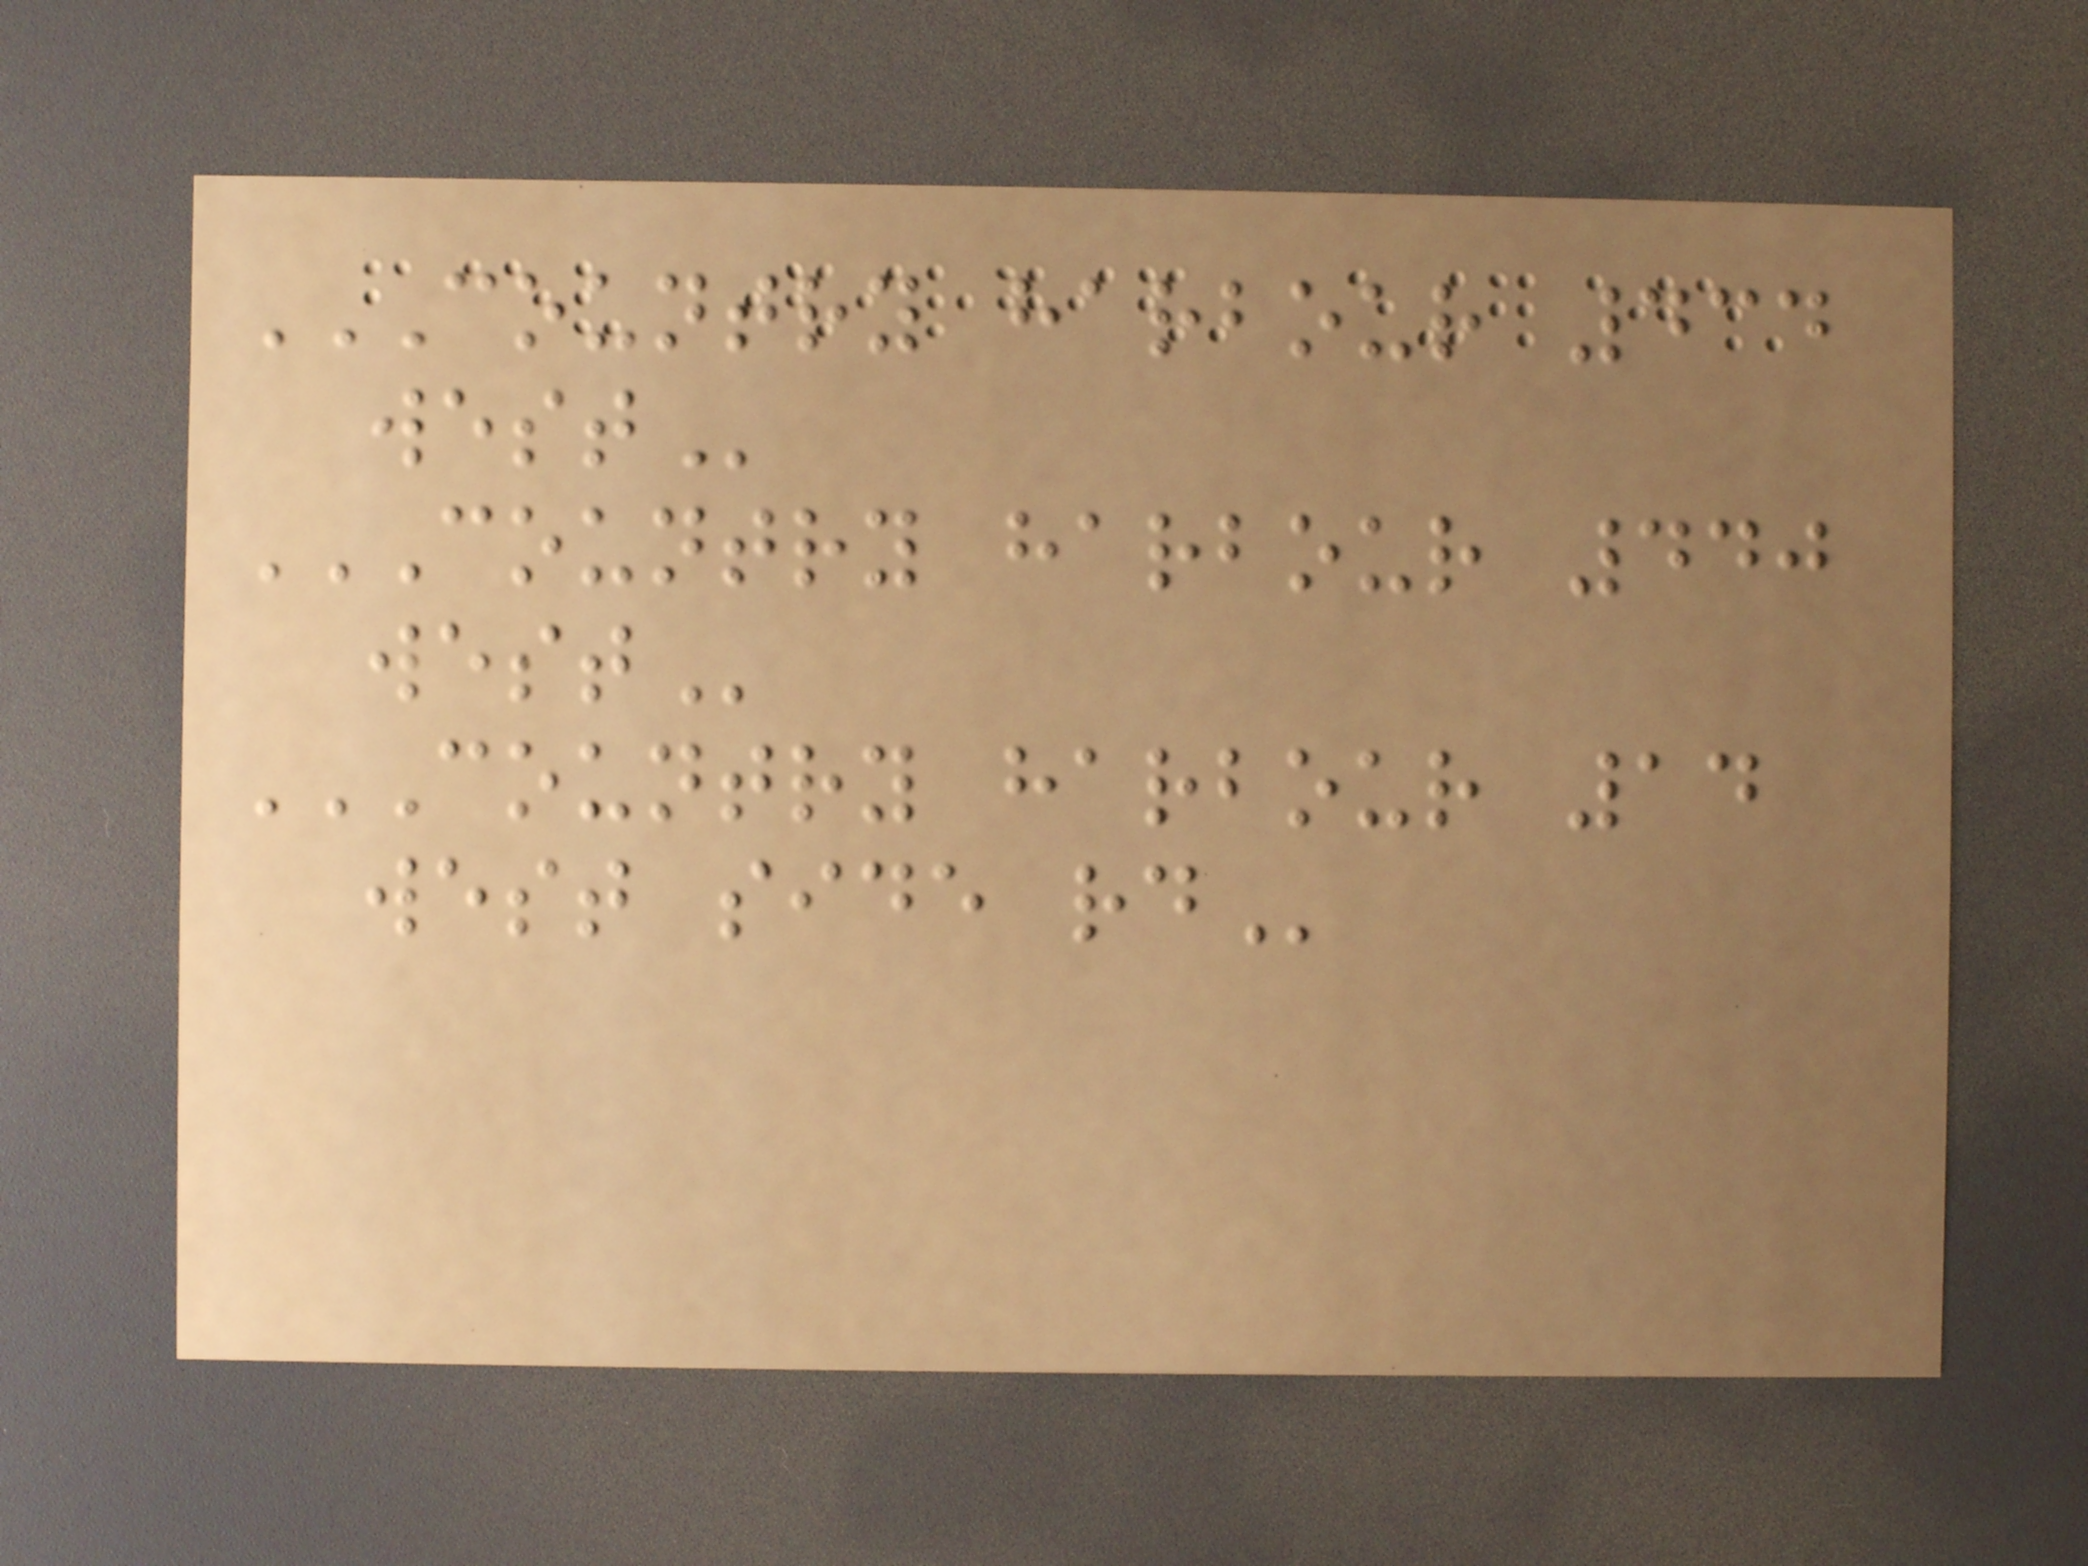COUNTRY HARBOUR 434
WEST
COUNTRY HARBOUR 440
WEST
COUNTRY HARBOUR 14
WEST SIDE RD
